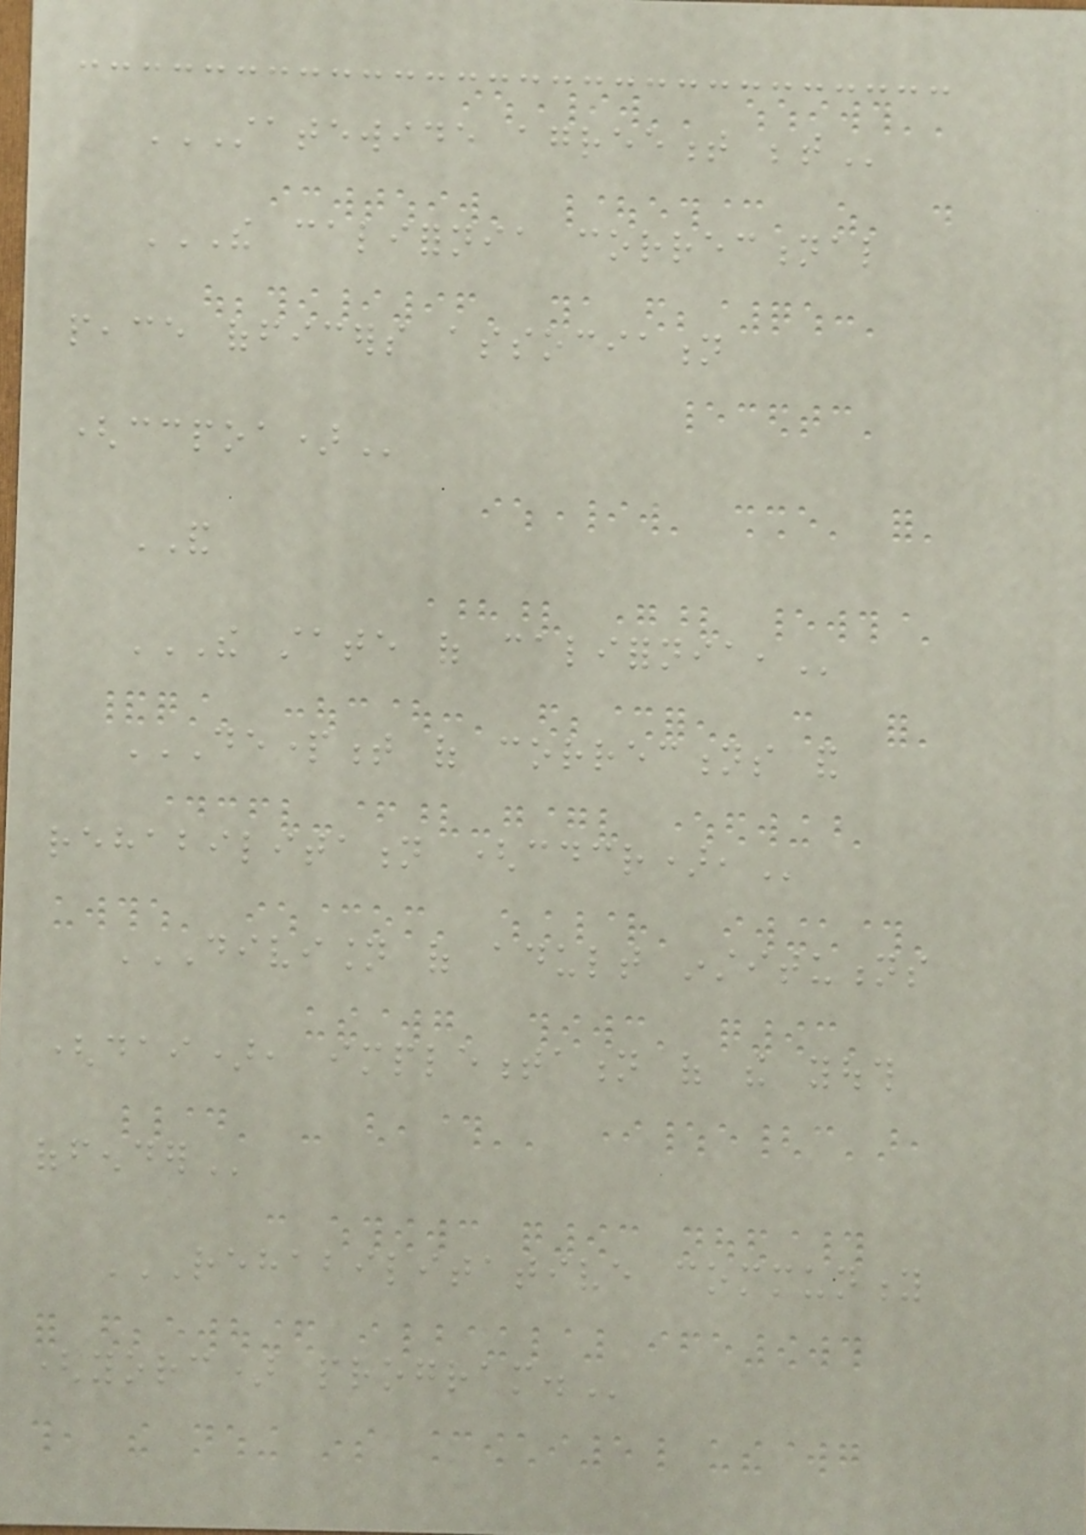STATEWIDE AGREEMENT BETWEEN
THE CALIFORNIA CORRECTIONAL
PEACE OFFICERS ASSOCIATION
(CCPOA)
AND
THE STATE OF CALIFORNIA,
DEPARTMENT OF CORRECTIONS AND
REHABILITATION (CDCR),
DIVISION OF ADULT INSTITUTIONS
(DAI), IMPLEMENTATION OF THE YOUTH
OFFENDER
REHABILITATIVE COMMUNITY
(YORC) PROGRAM.
